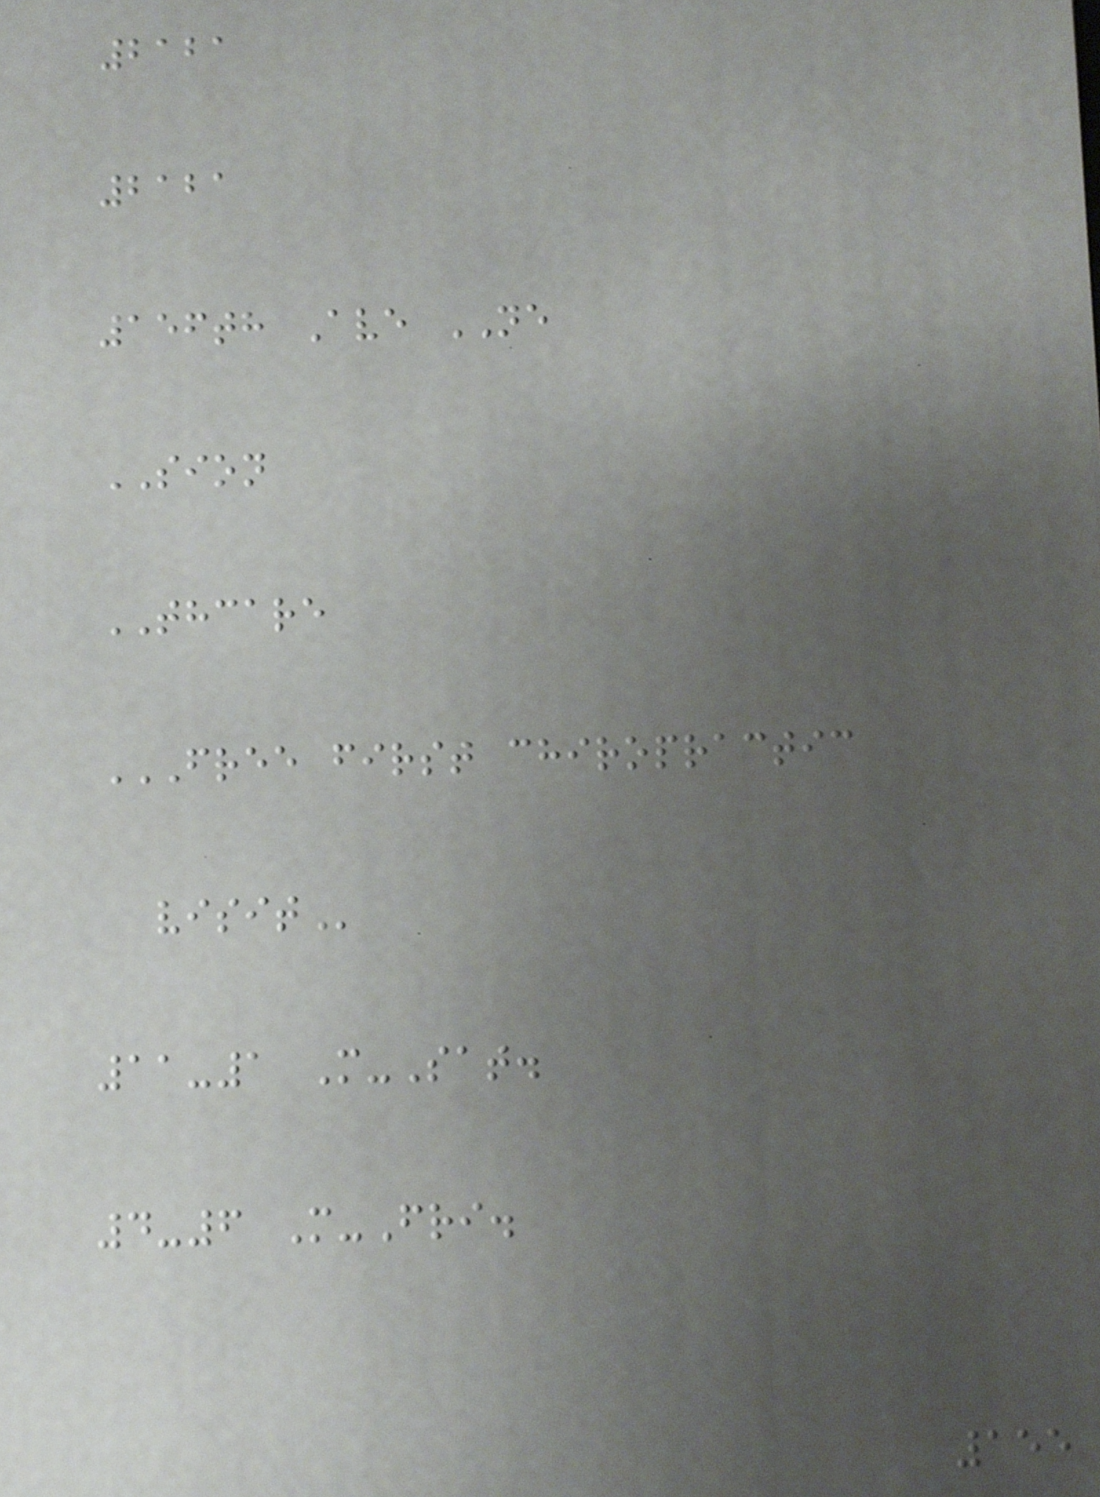2121
2121
156th Ave NE
SION
THCARE
FREE FIRST CHIROPRACTIC
VISIT
11-1 M-Sat.
4-6 M-Fri.
155
